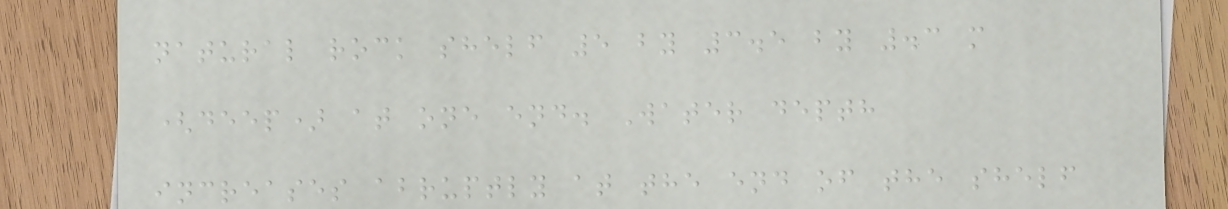natural rock shelf 5 by 3.5 by .3 m
(deep) at one end. Water depth
increases abruptly at the end of the shelf
